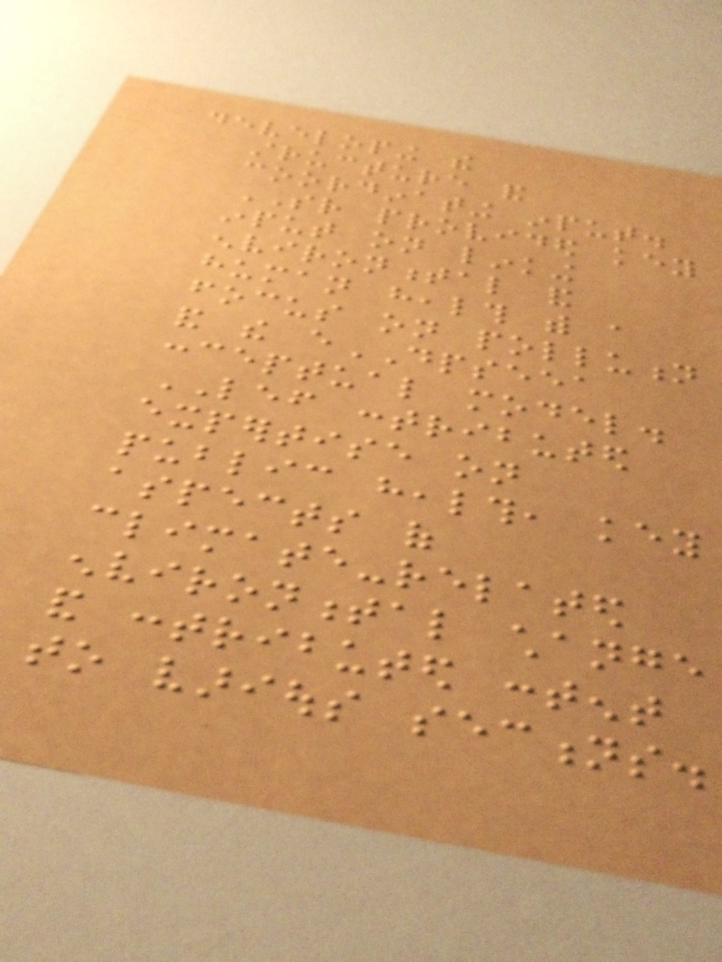developing the
structure and
coordinating input.
SR provided key
input on linking
environmental and
human health with a
focus on pollution
and the eDPSEEA
conceptual model.
LEF contributed
expertise on
public health, key
aspects of
climate-related
environmental change
and contributed content
to various sections.
